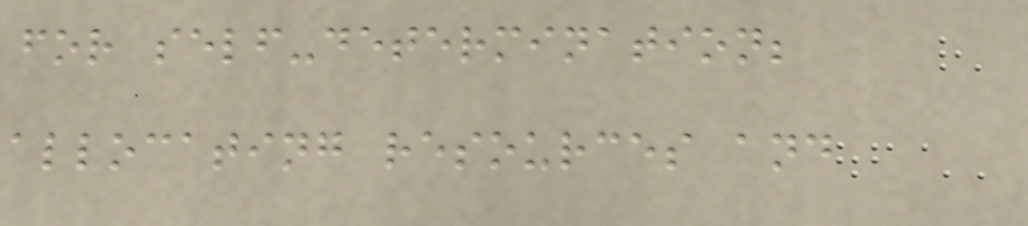for self-determination;
allocating resources and
